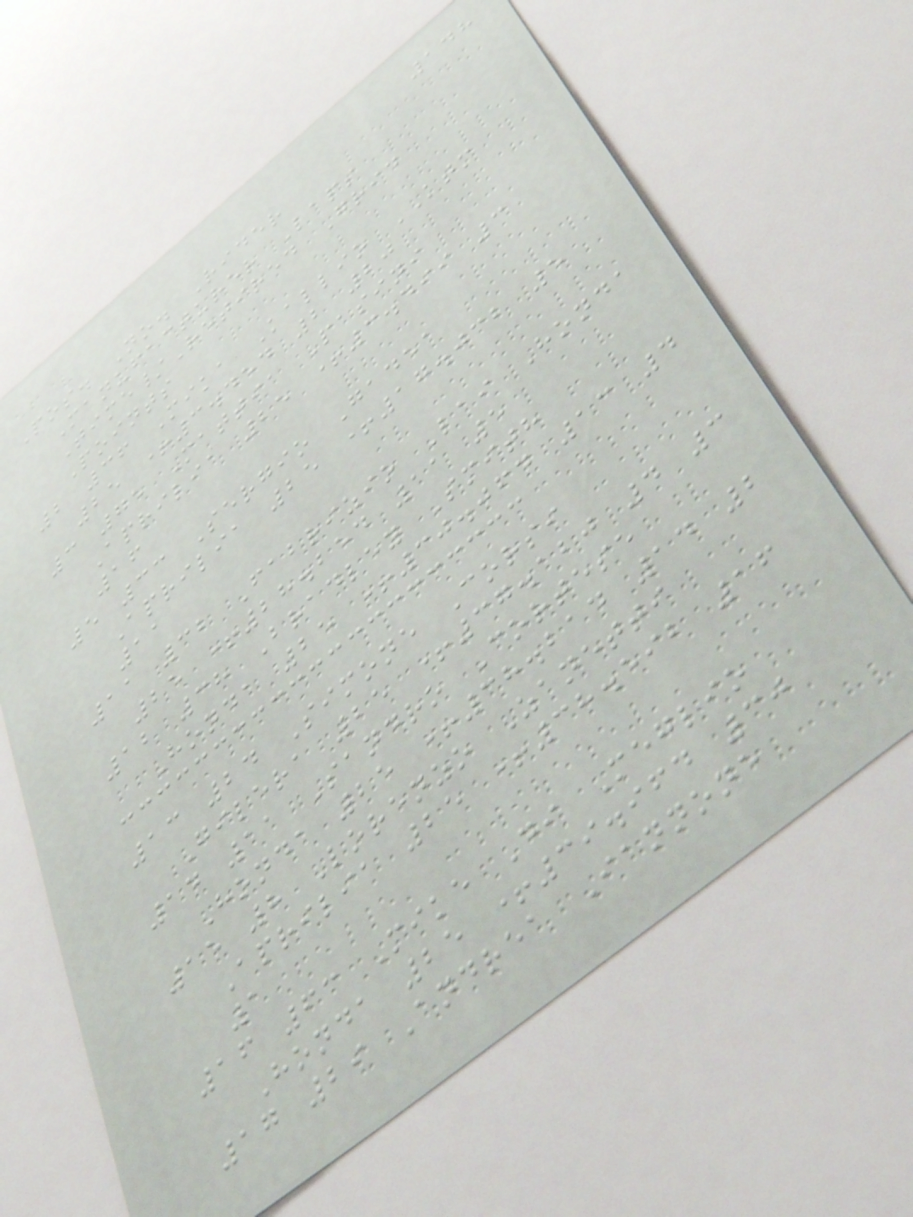148
Pos. No. Rider
Manufacturer Laps
Time/Retired Grid
Points
2 36 Mika Kallio KTM
25 +3.454 2 20
3 75 Mattia Pasini
Aprilia 25 +3.499 3
16
5 33 Sergio Gadea
Aprilia 25 +17.032 5
11
11 32 Fabrizio Lai Honda
25 +28.254 11 5
12 38 Bradley Smith
Honda 25 +30.064 13 4
13 24 Simone Corsi
Gilera 25 +37.120 4 3
14 11 Sandro Cortese
Honda 25 +38.214 14 2
15 8 Lorenzo Zanetti
Aprilia 25 +38.592 16
1
16 63 Mike Di Meglio
Honda 25 +39.964 30
17 29 Andrea Iannone
